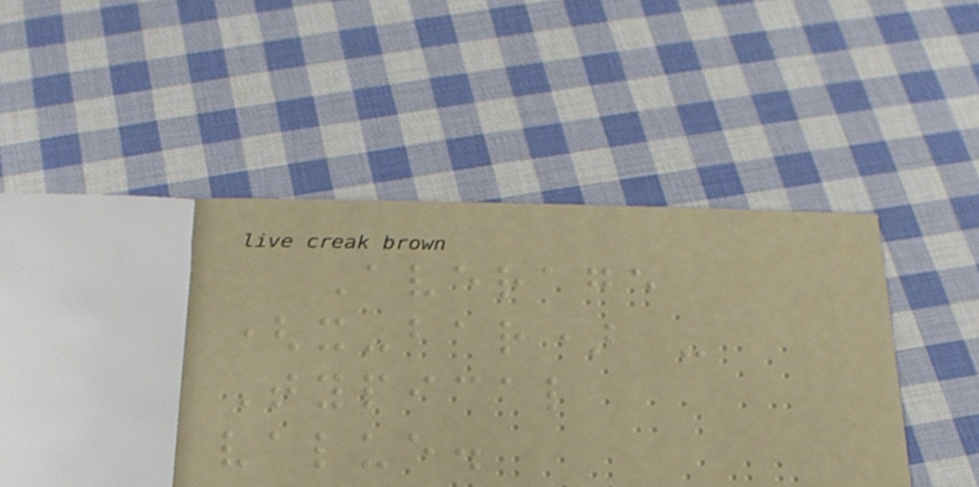Average
(x-bar) -
Typical
value.
